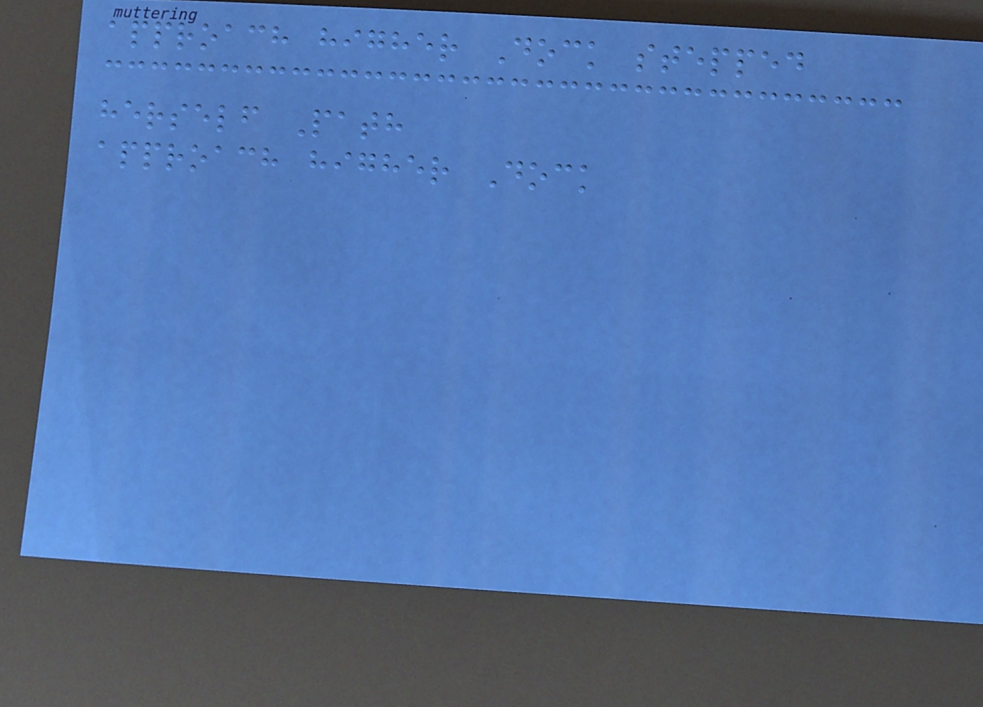approach higher Dock stepped
herself Path
approach higher Dock
